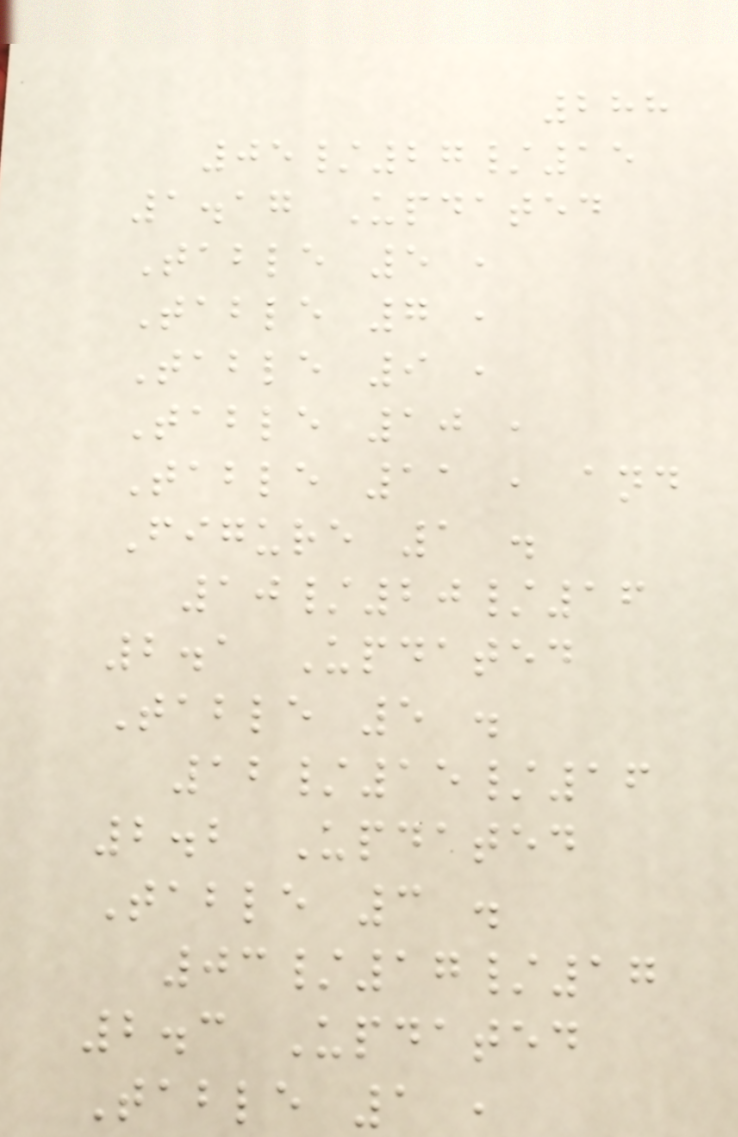288
05/27/15
1.17 Updated
Table 5 ,
Table 7 ,
Table 9 ,
Table 10 ,
Table 11 , and
Figure 1 .
10/20/16
2.1 Updated
Table 5 .
12/15/16
2.2 Updated
Table 3 .
03/17/17
2.3 Updated
Table 1 ,
